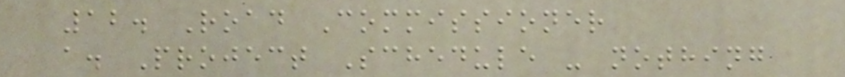12. Road Commissioner
a. Project Schedule - nothing
